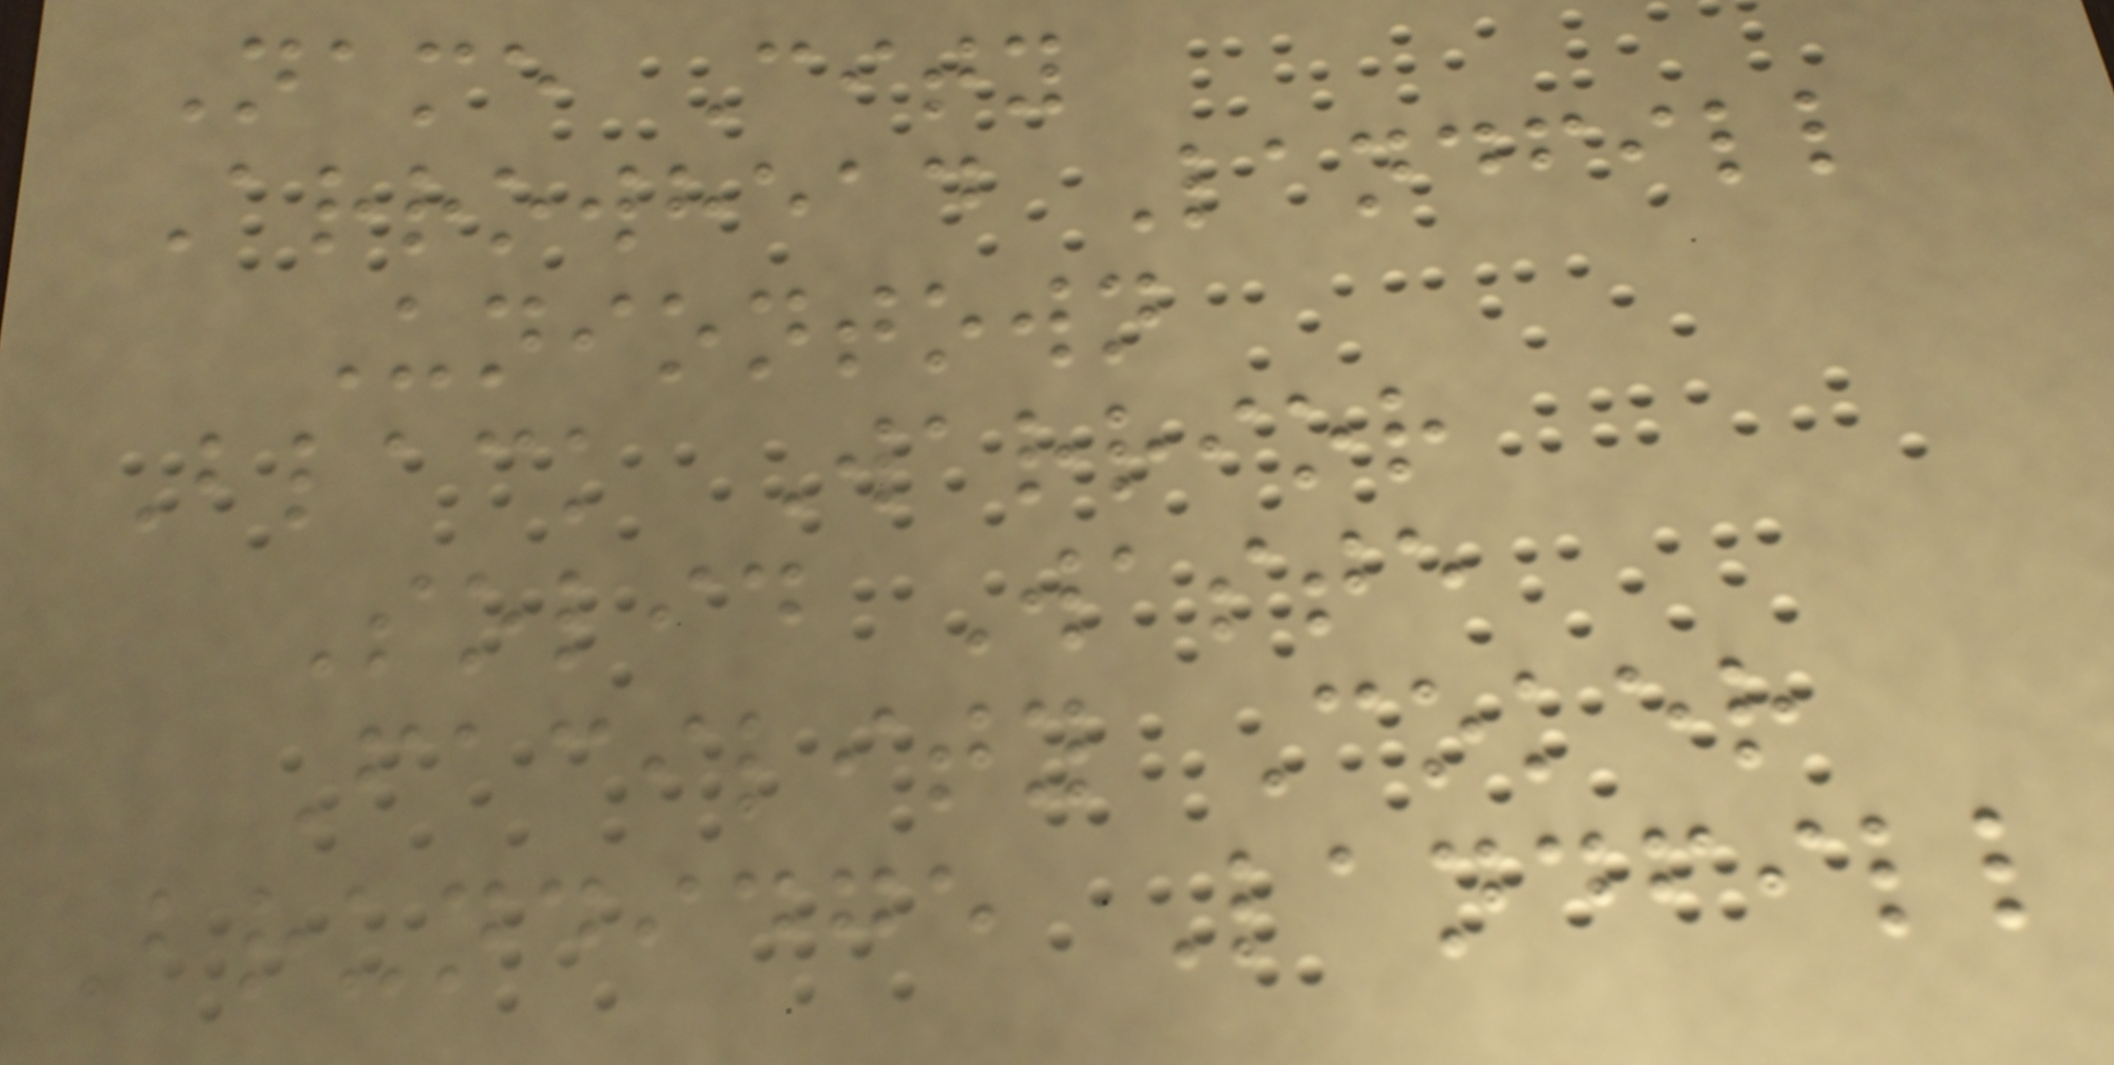Name City
Arrowhead Landfill
Uniontown
Black Warrior
Solid Waste
Facility Coker
Brundidge Landfill
